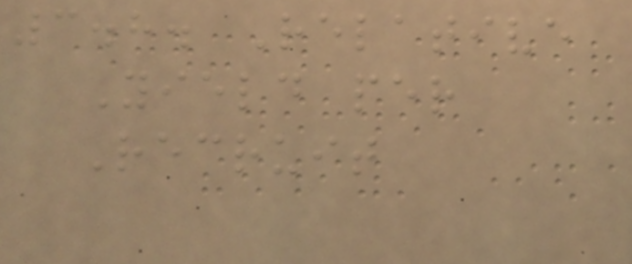3.8. Relative
Yield per
Recruit
